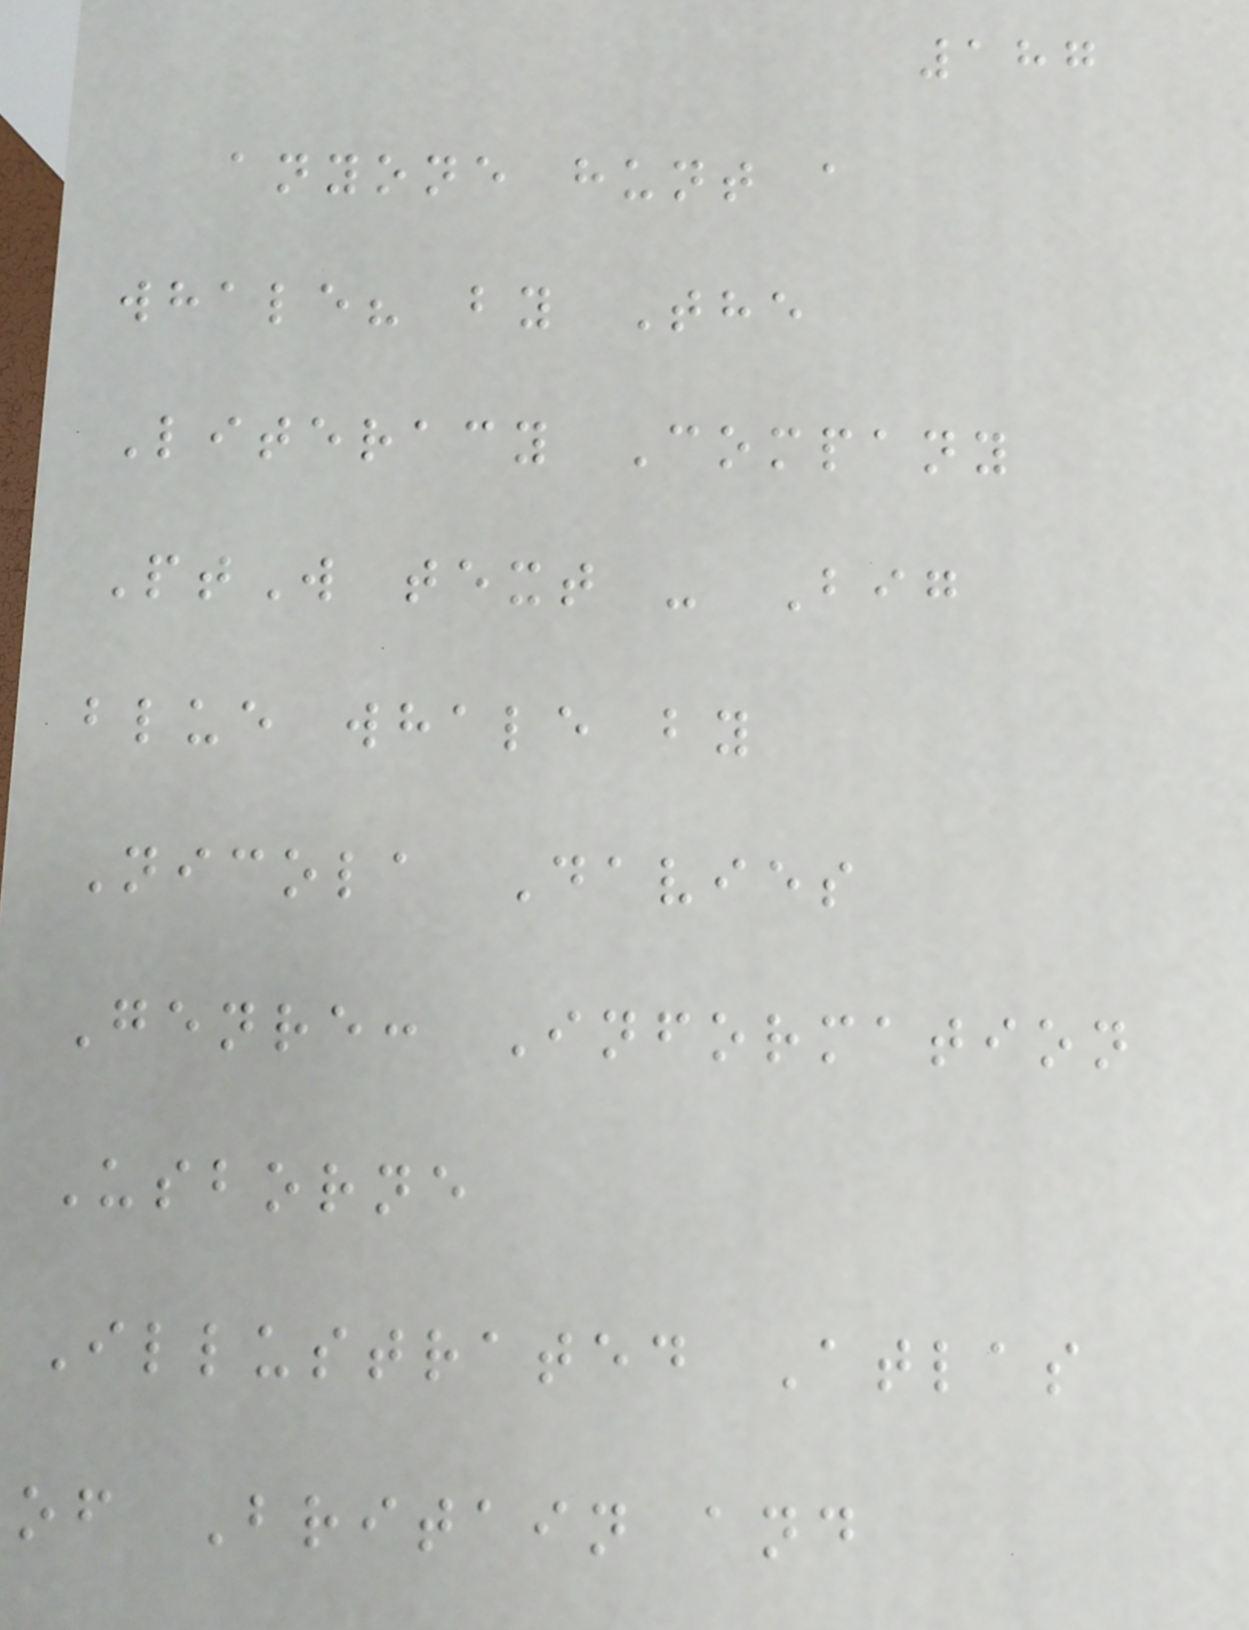187
anyone hunt a
whale? by The
Literacy Company
PtW text - Big
blue whale by
Nicola Davies
Genre: Information
Usborne
Illustrated Atlas
of Britain and
